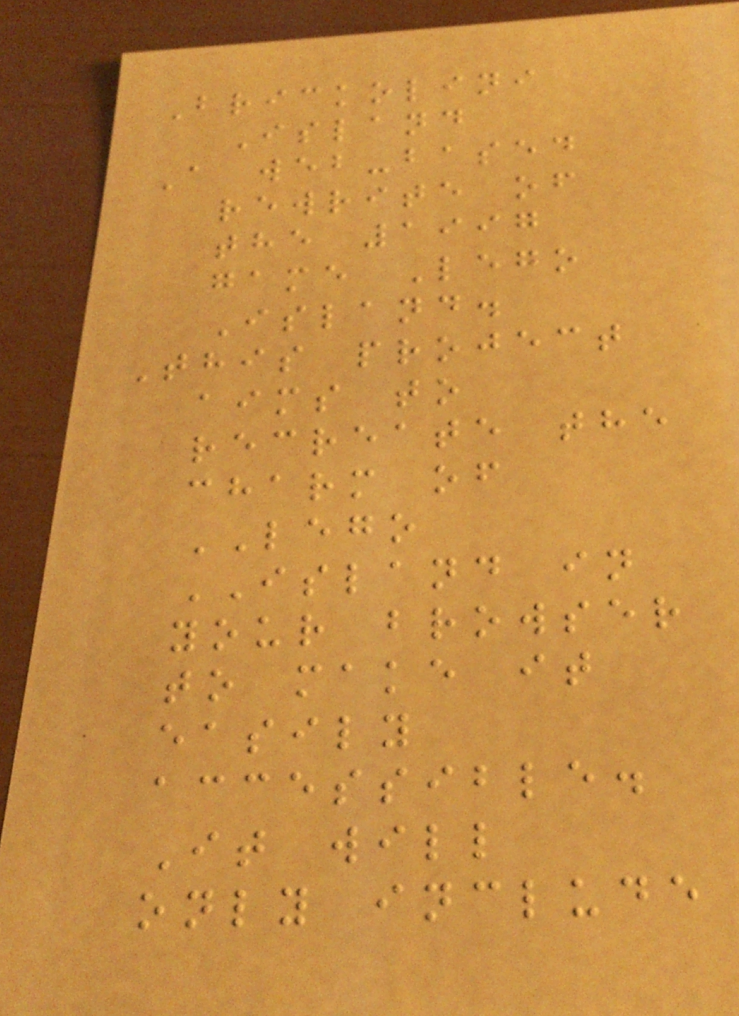Brickolini
Island
A web-based
rewrite of
the 1997
game Lego
Island.
This project
aims to
recreate the
charm of
LEGO
ISLAND in
your browser
to make it
easily
accessible.
It will
only include
